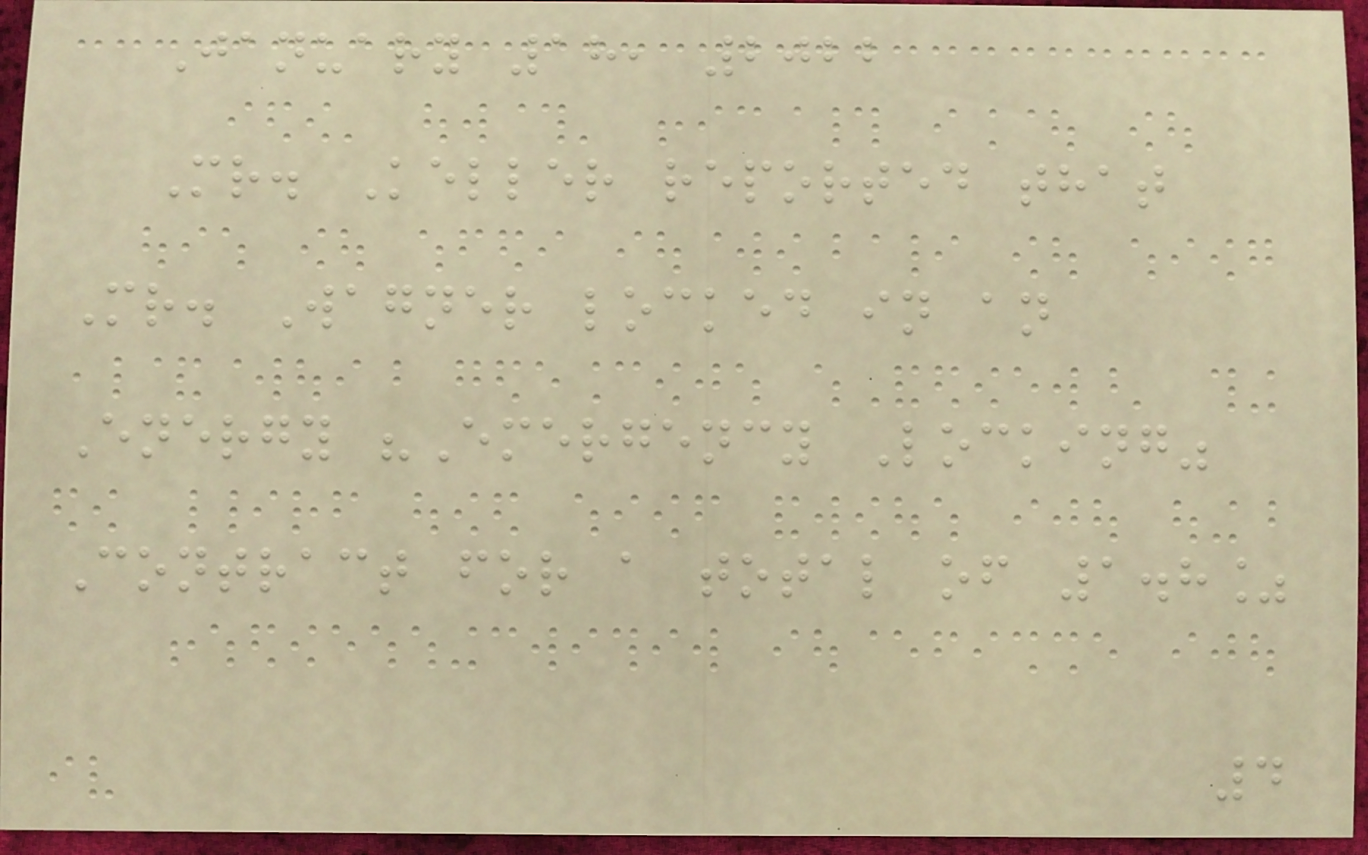January 18, 2022
Mr. Keller reported that
Mr. Wagner locked in an
Energy "Emergency Locking"
Contract for a total of 1.8%
4
